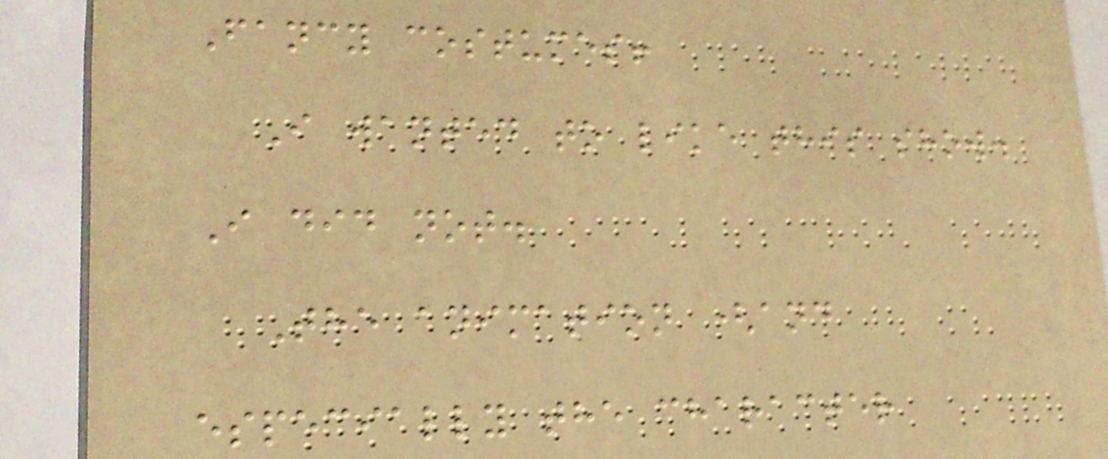Fancy costumes!
I wanted to like this show.
I did not.
The animation (and
especially the character
